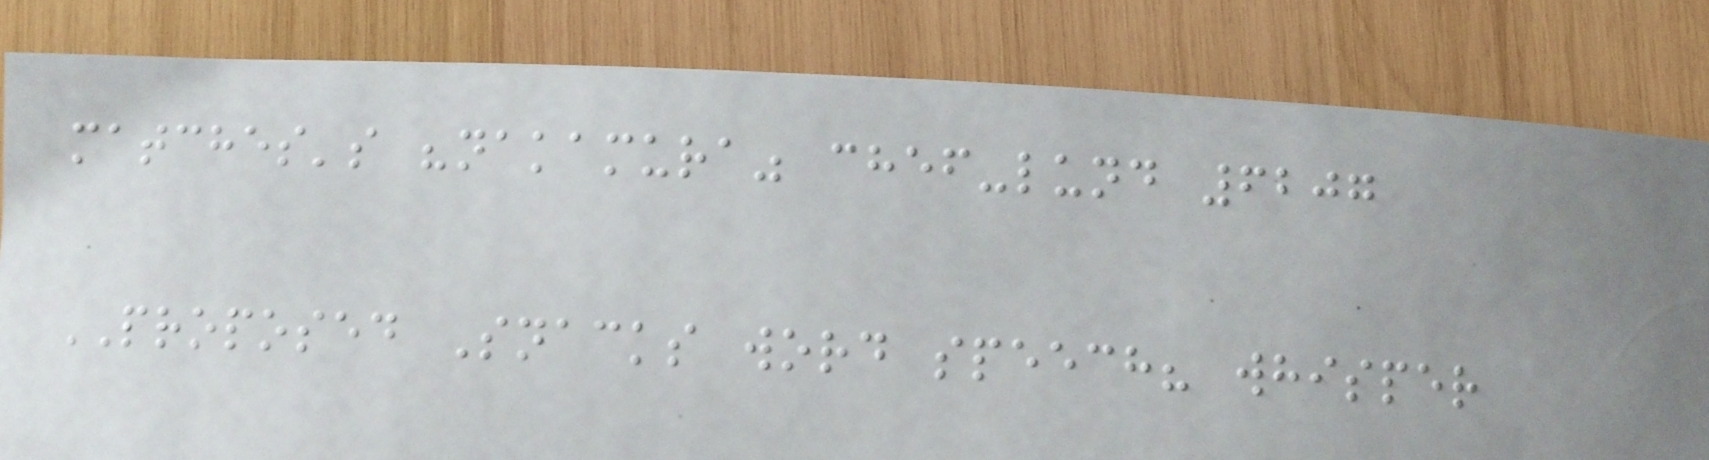matches's "nakamura" chef-lund 6207
PROPOSED Snacks word speech? whisper
